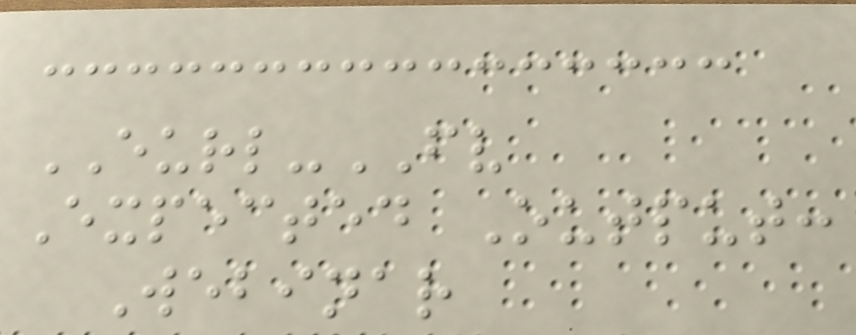EURL-FV
Expected Output:
Webinar
